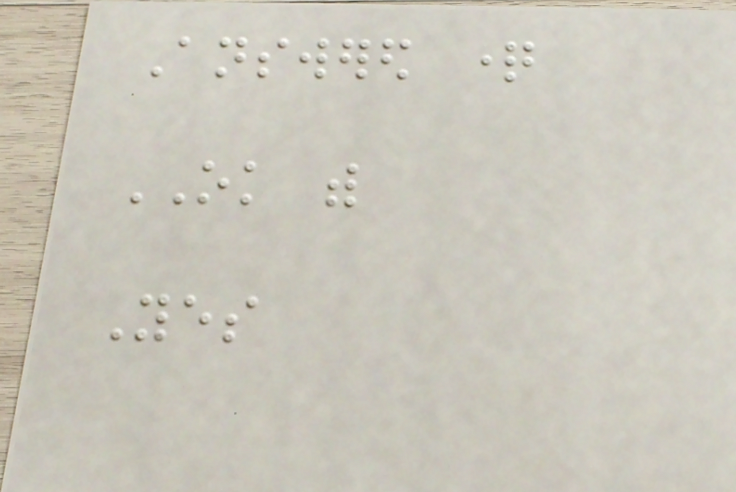Answered question
OK with
Yes
